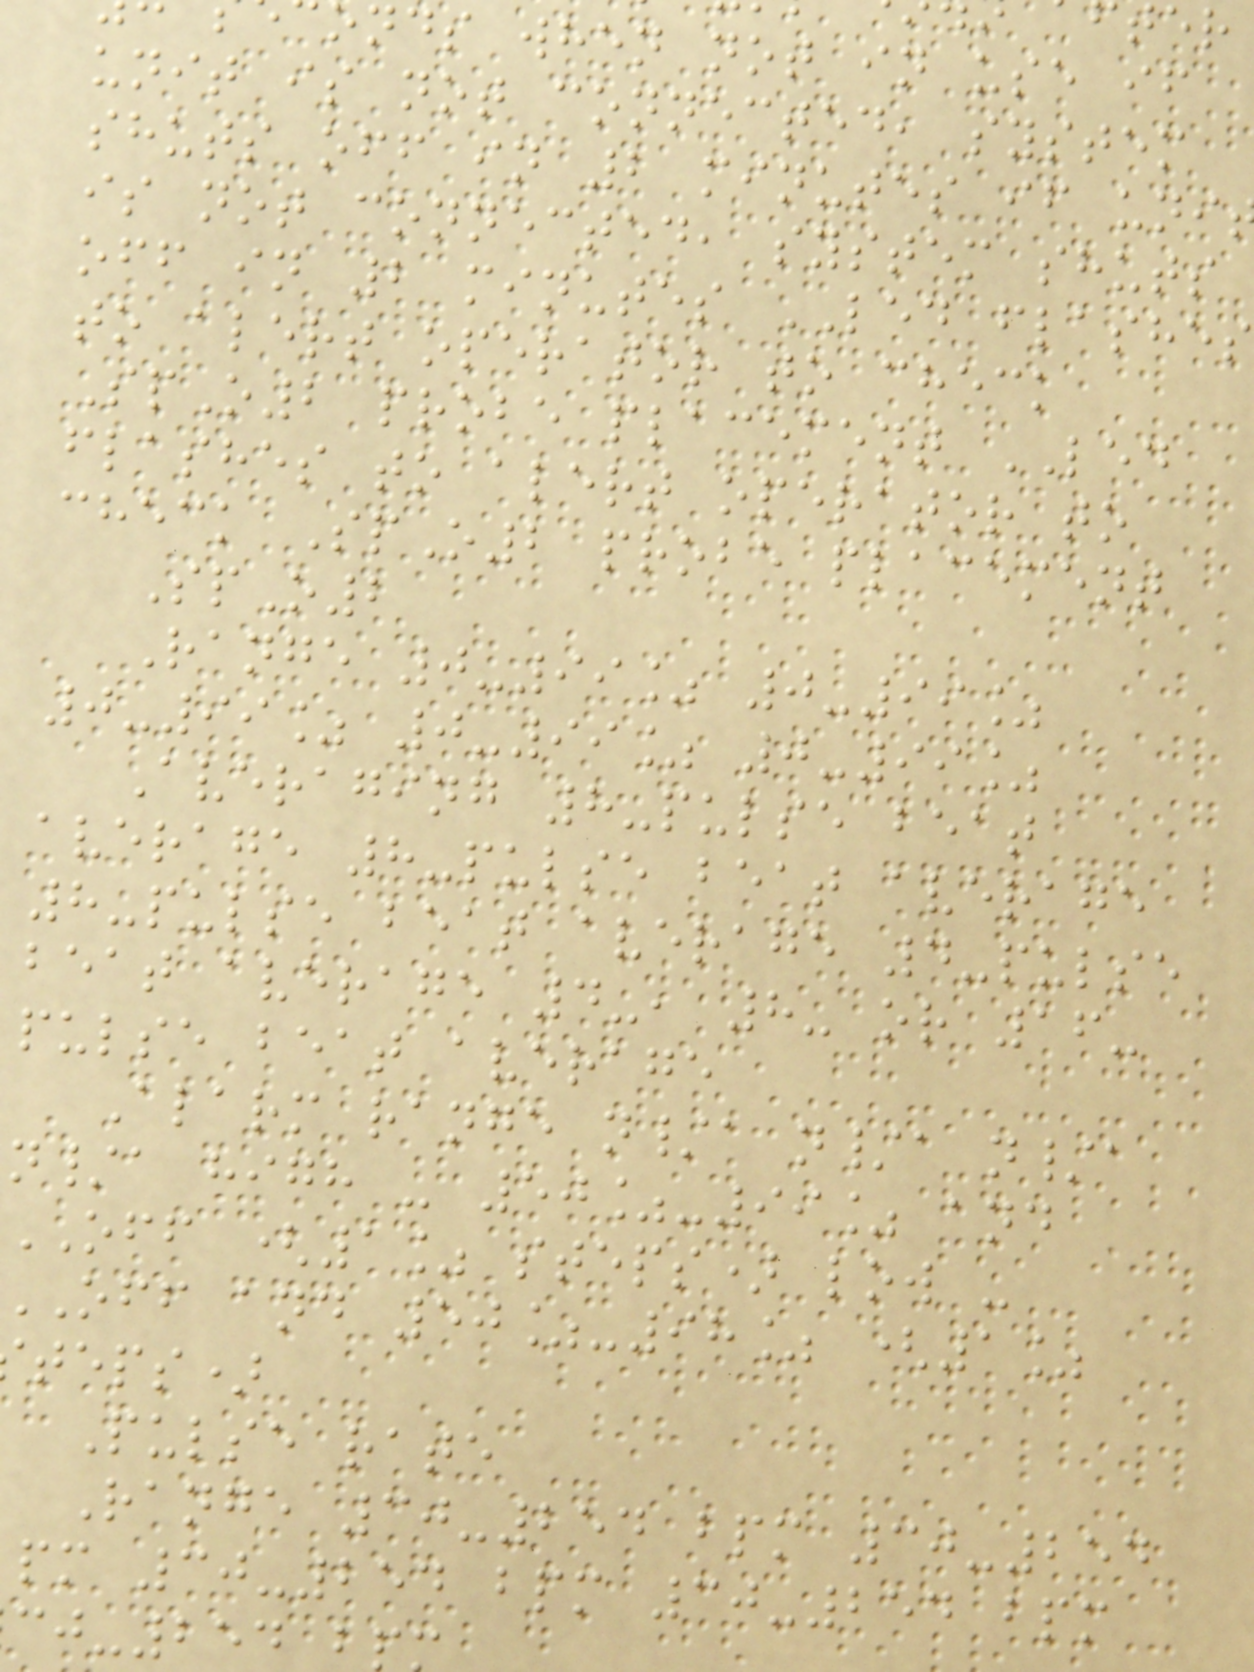nds when not in use if
unit is not connected, system
shuts off in 2 minutes if uni
is not connected, system shuts
off in 2 minutes LED flashes
to alert operator to check
SpO2 probe placement LED
flashes to alert operator to
check SpO2 probe placement
SpO2
Range 0-99% 0-99%
0-99% 0-99% 0-99%
Averaging 8-pulse beat
average 8-pulse beat average
8-pulse beat average 4-pulse
beat average 4-, 8- or 16-
pulse beat average
Alarm range n/a n/a n/a
n/a high - 50%-99% and
OFF (1% steps) low -
off and 50%-98% (1%
teps)
Pulse rate
Range 30-254 bpm 30-254
pm 30-254 bpm 30-254 bpm
-254 b
